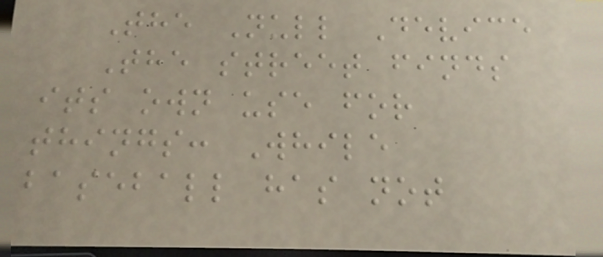The Null Device
The street finds
its own use for
things: While
baseball has not
